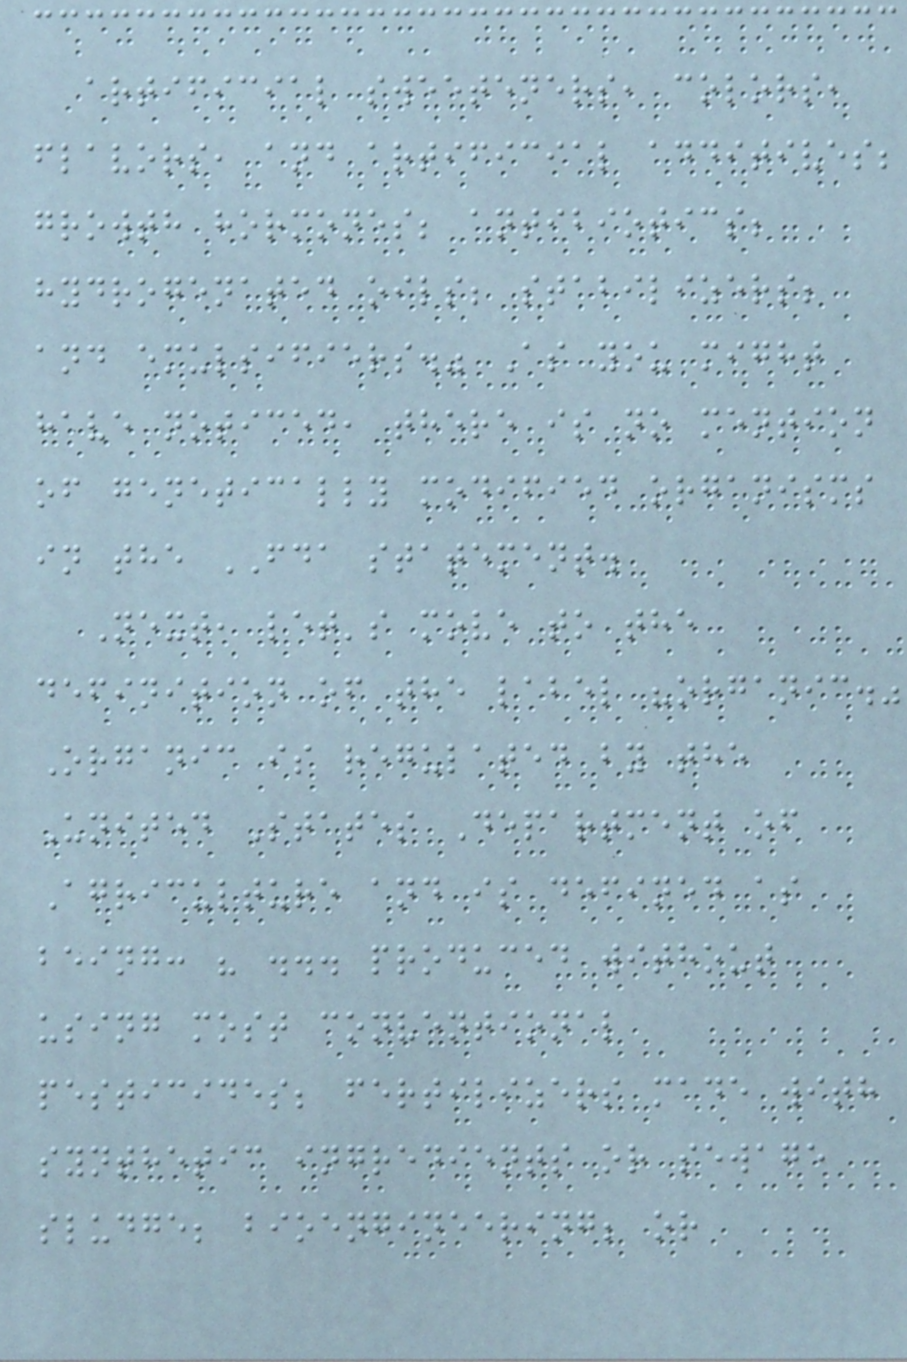artificial sweeteners, colors,
flavors, and artificial additives;
growth hormones; antibiotics;
hydrogenated oils; stabilizers;
and emulsifiers." As you might
have noticed, there is no mention
of genetically modified organisms
in the FDA statement.
Next, let's move to the
definition of the label "organic."
Organic is regulated by the
United States Department of
Agriculture and is defined as
being: " ... produced without
using most conventional
pesticides; fertilizers made with
synthetic ingredients or sewage
sludge; bioengineering; or
